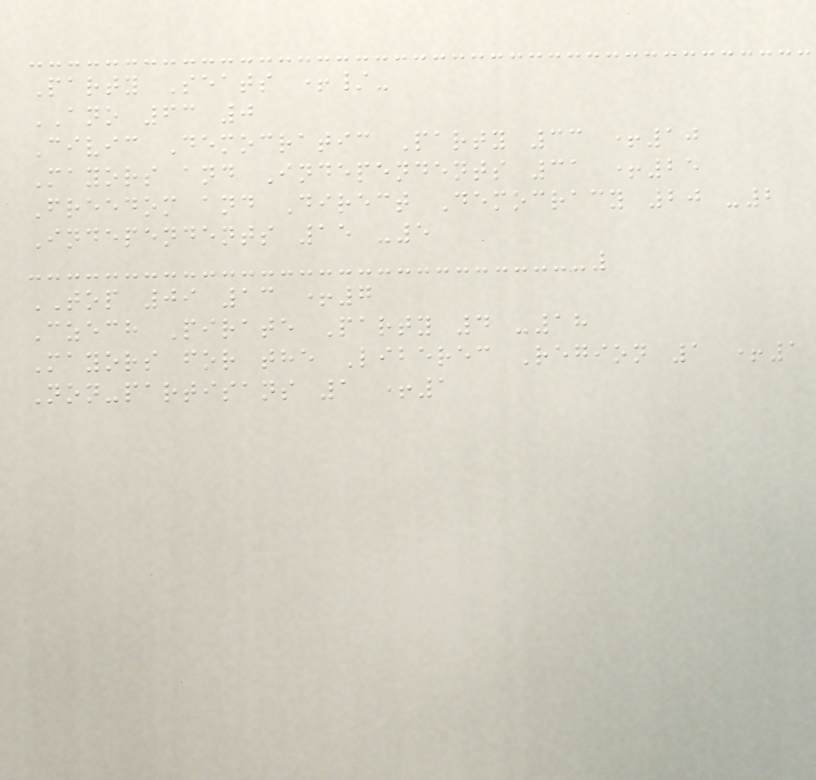Party Seats +/-
ANO 63 0
Civic Democratic Party 33 +10
Mayors and Independents 31 +25
Freedom and Direct Democracy 20 -2
Independents 15 -5
TOP 09 13 +7
Czech Pirate Party 4 -18
Mayors for the Liberec Region 1 +1
Non-partisans 1 +1
